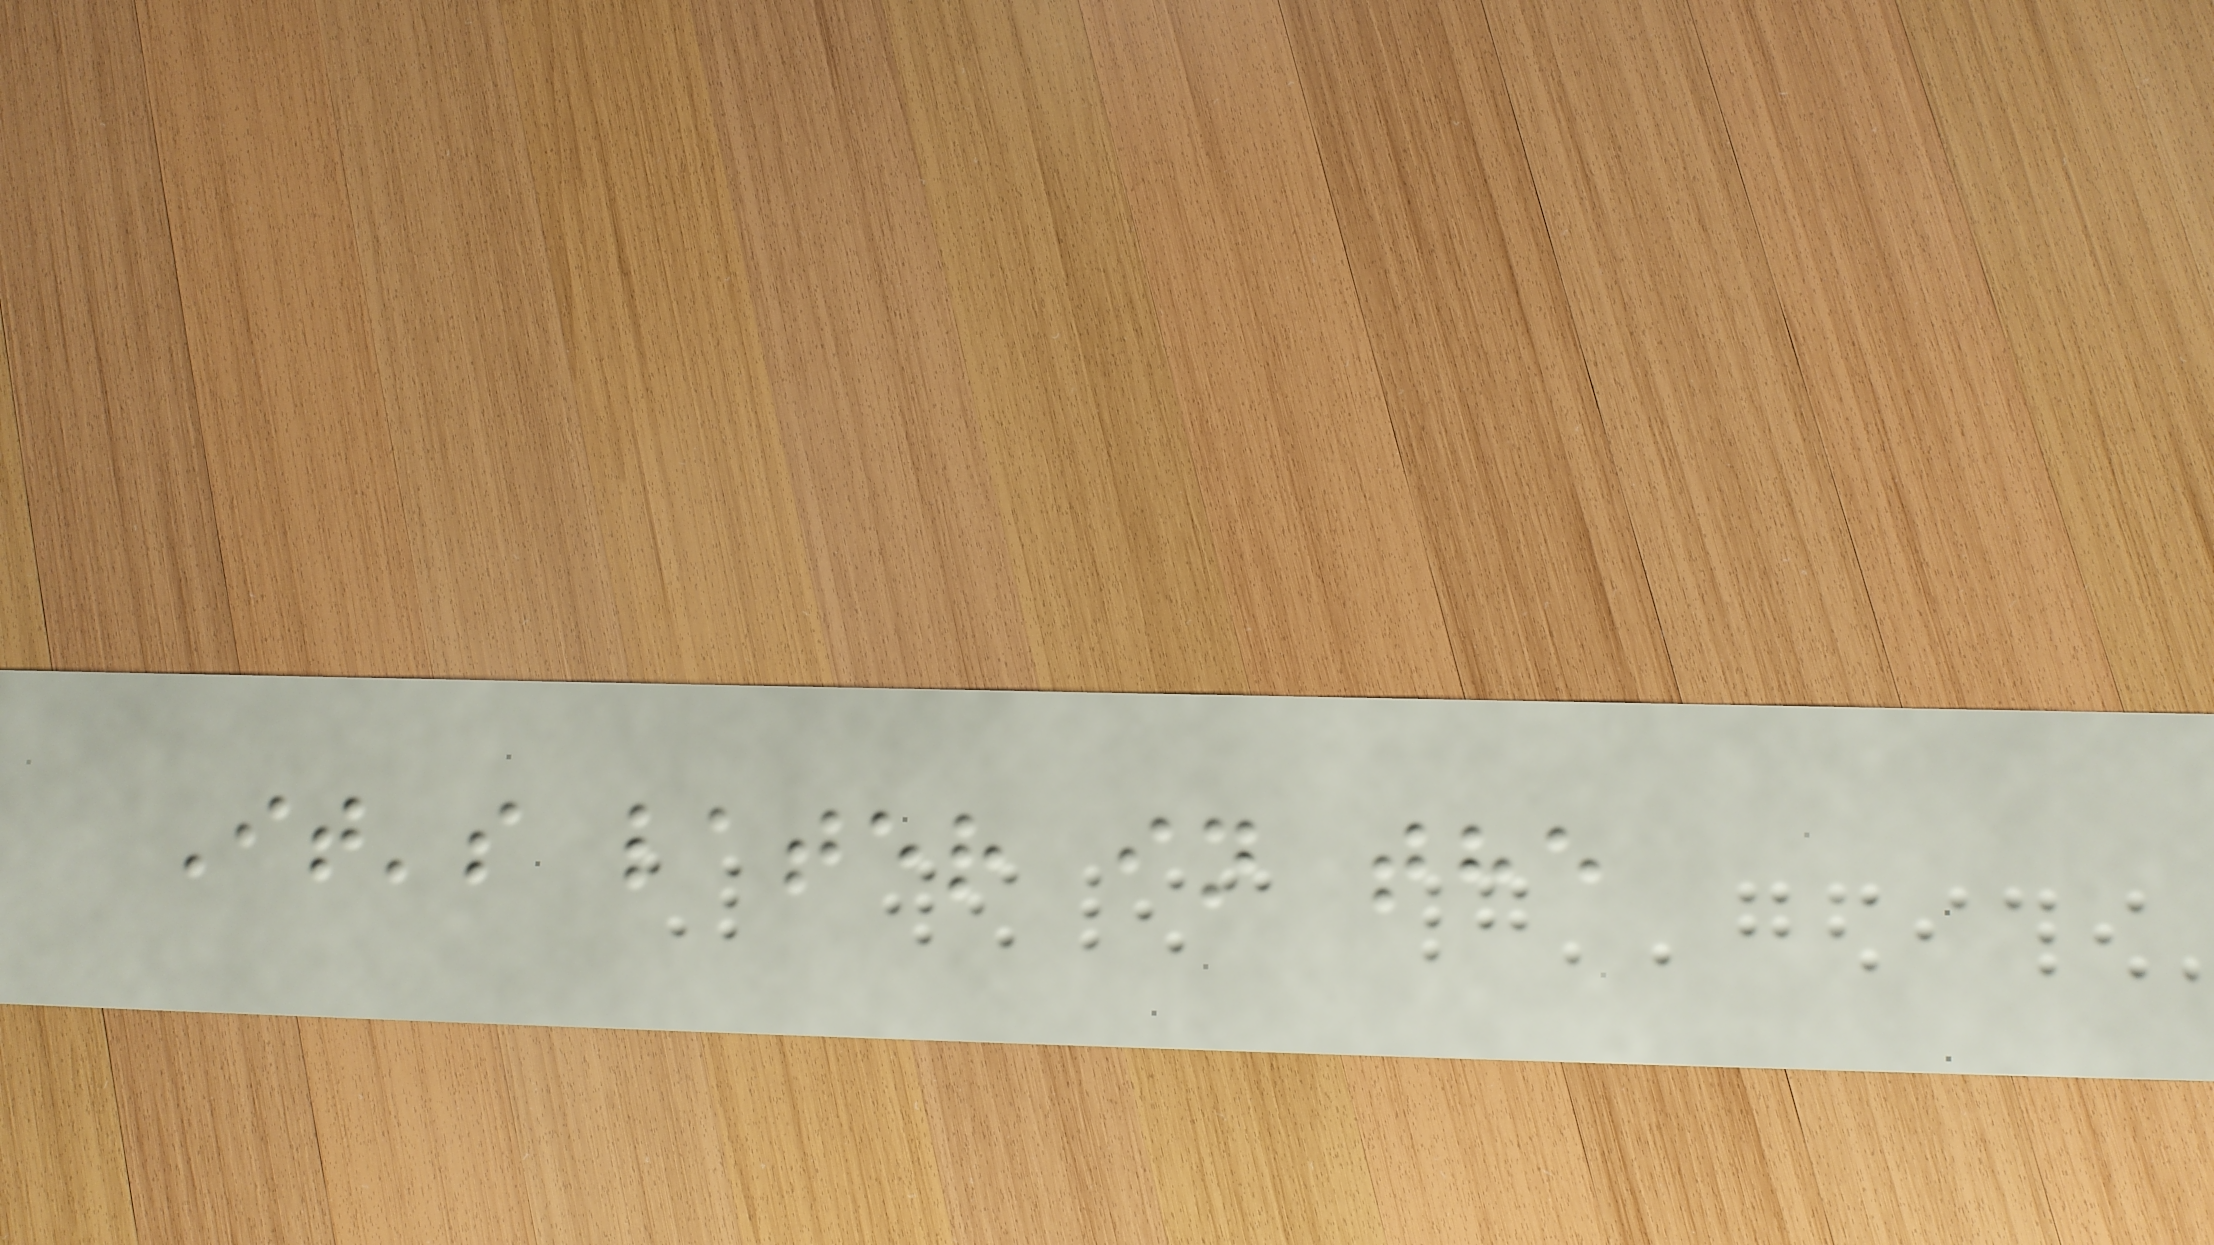It's later in the
